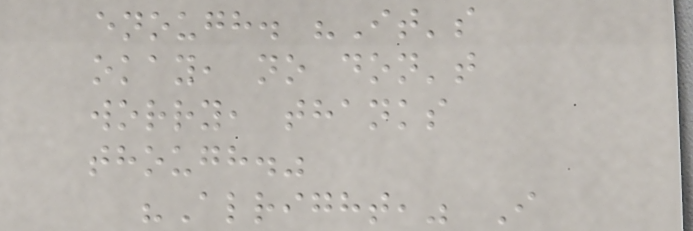enough. "It's
okay, no don't
worry, thanks
though."
"Alright," I
